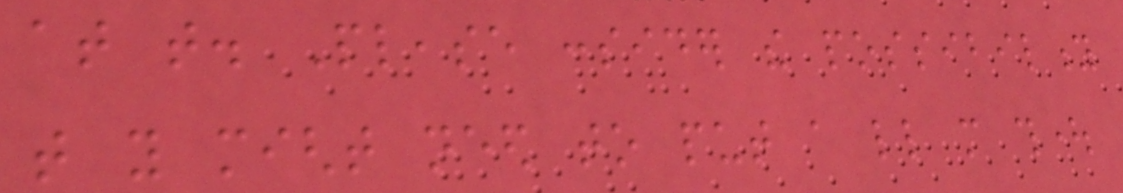at that. Please consider the possibility
that you might need to put a little more thought
